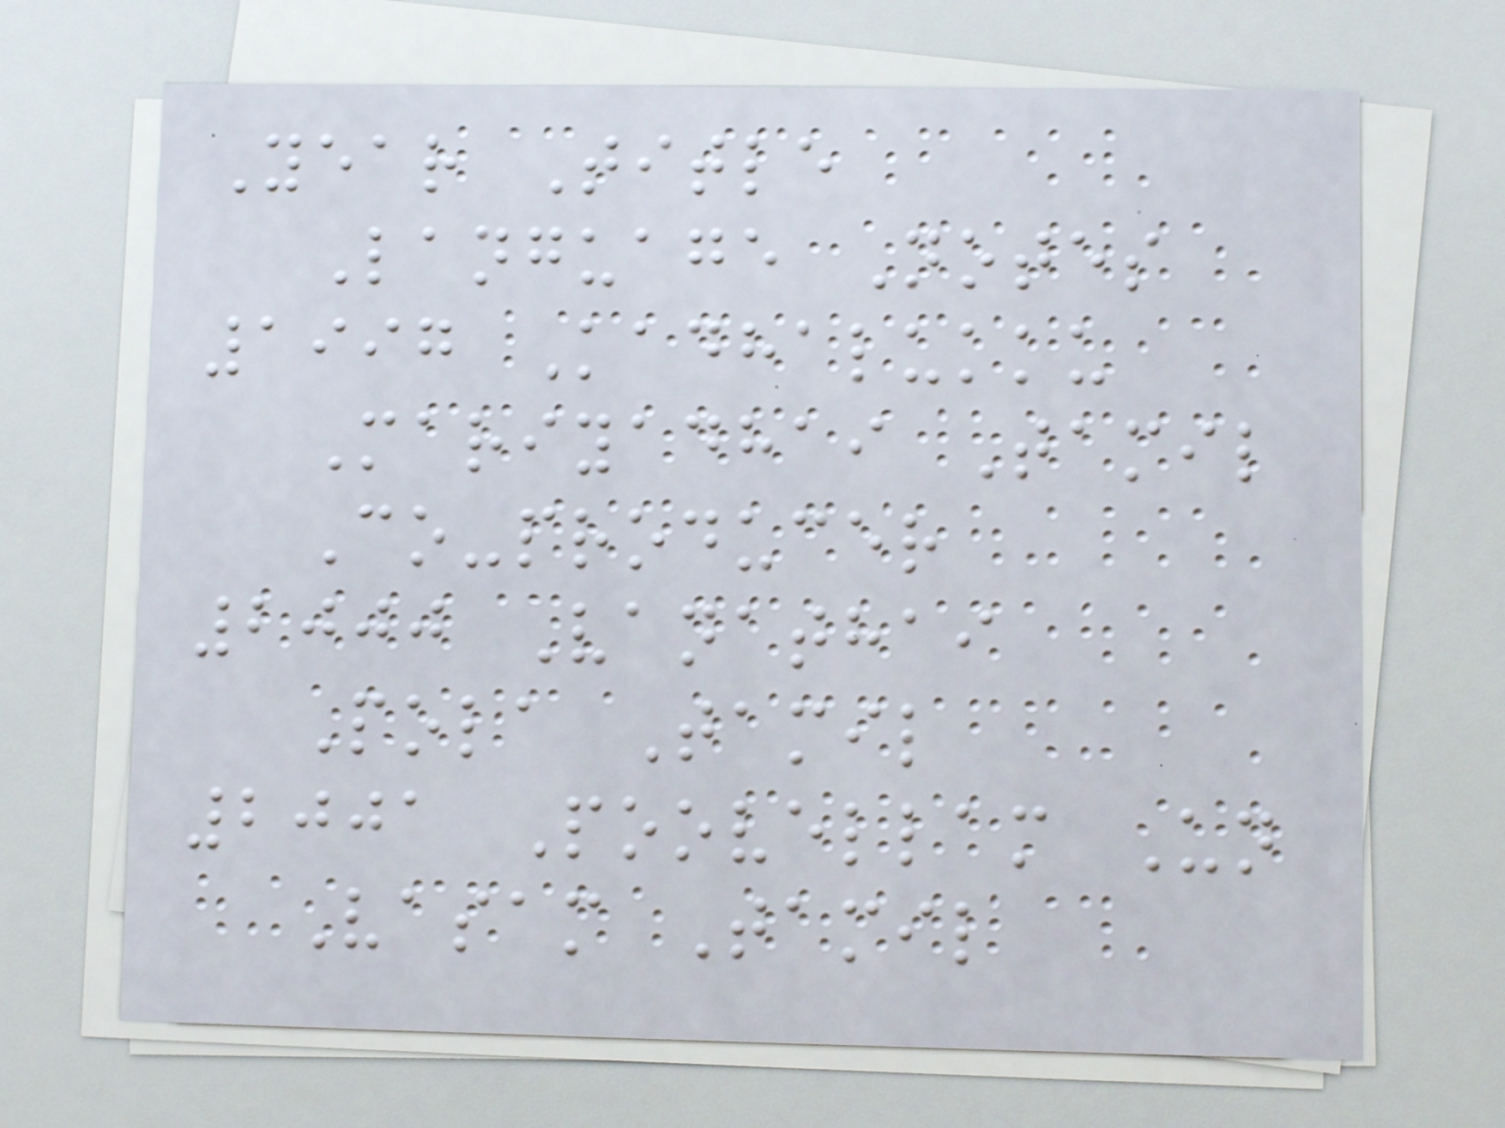Year Title
Language Notes
1997 Kadhalukku
Mariyadhai Tamil
Co-producer
2000 Vanathai
Pola Tamil
2001 Poovellam Un
Vasam Tamil
